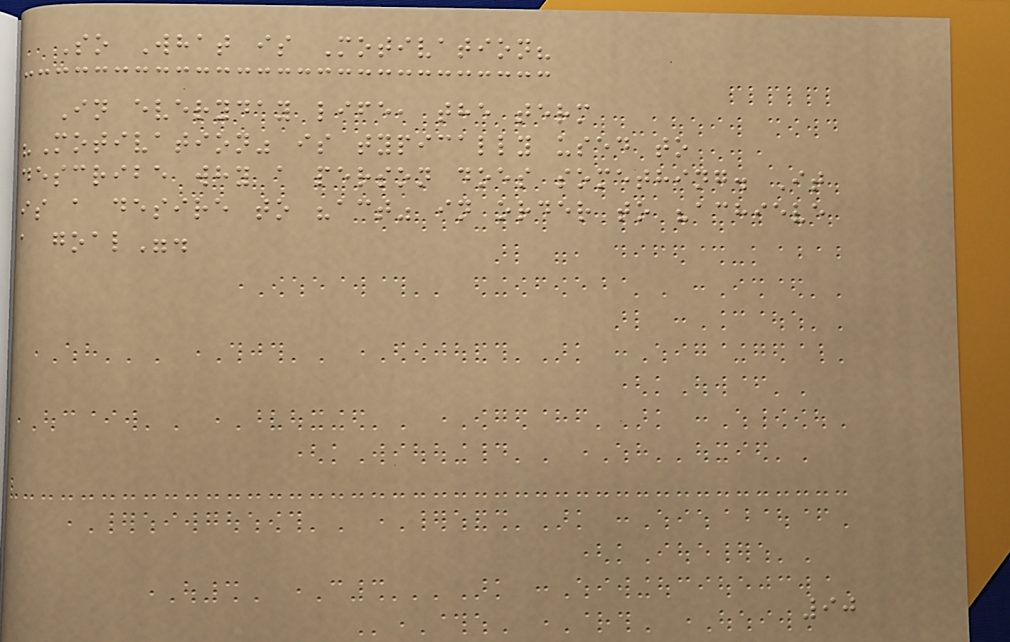So What is Motivation?
In everyday life, the term
"Motivation" is typically used to
describe why a person does something. It
is a desire to "act" in order to "achieve
a goal".
90
